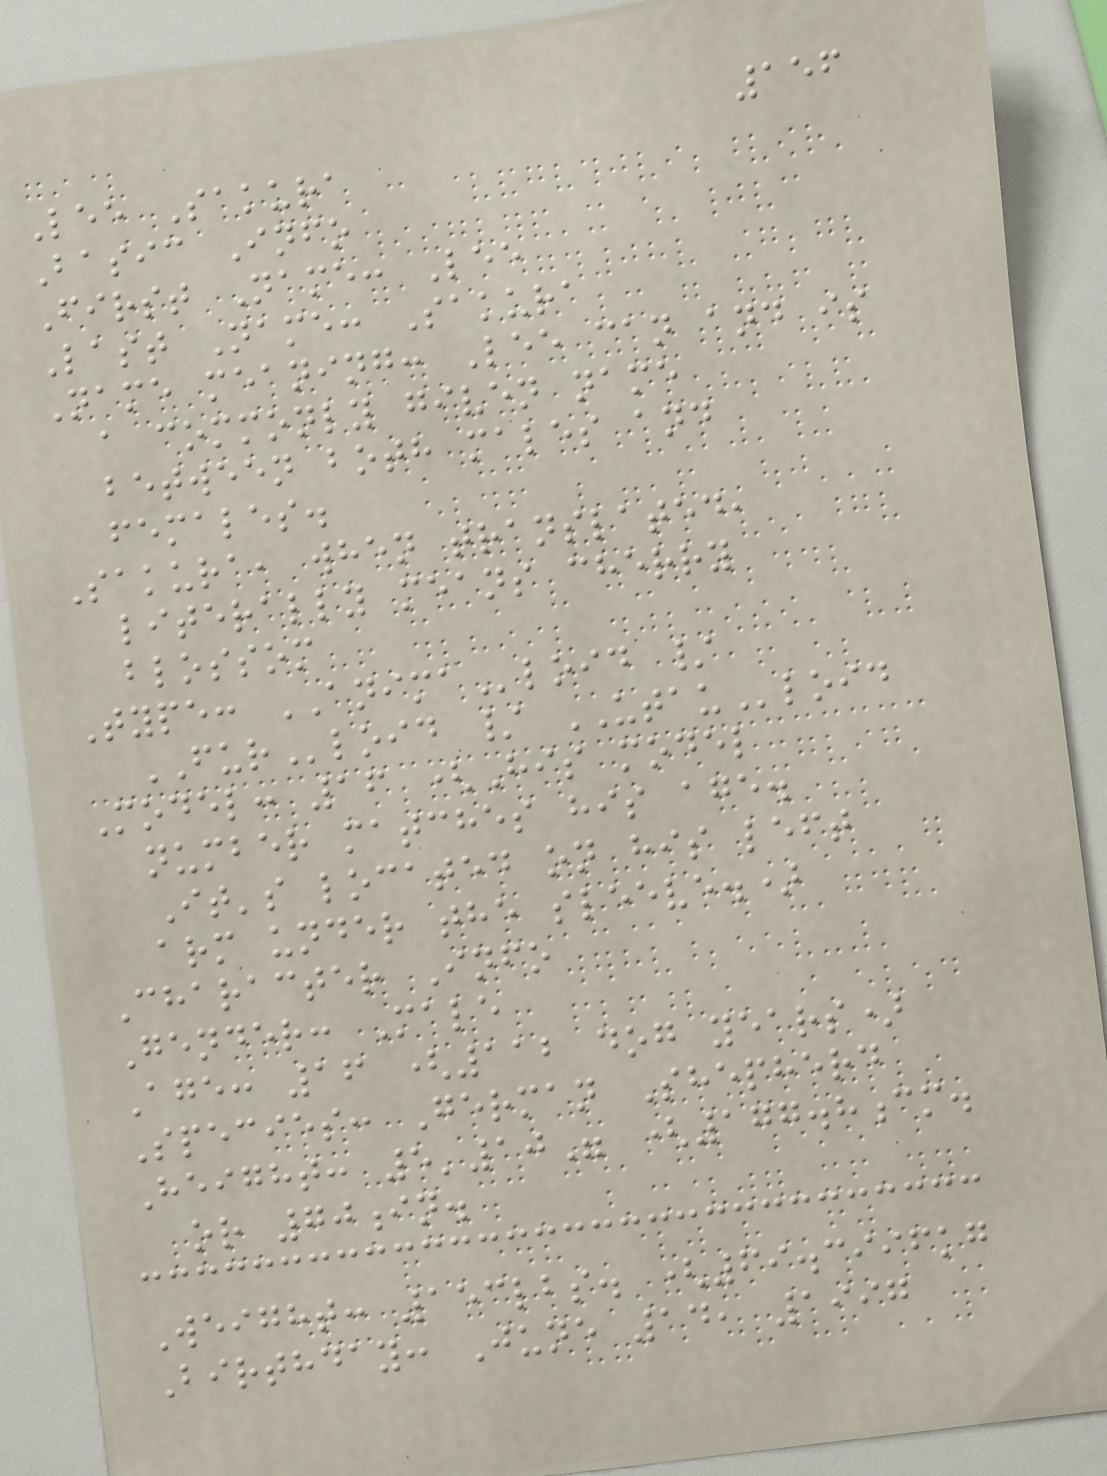156
Lee Sakura
Basic Info
First Name: Lee
Last Name: Sakura
Name meaning: Lee can and is
a commonly given name
between both males and
females.
Sakura, when translated,
literally means cherry
blossom
Type: ANIMAloid /
FURloid / UTAUloid
Model: 16 (His model
number matches his age.
It's located on his left
arm under the sleeve.)
Character Info
Gender: Male
Age: 16 (112 dog years)
Species: German Shepherd
Height: 5'10" (177.8cm.
or 70in.
Weight: 153lbs. (69.3996kg
Birthday: June 14, 1997
